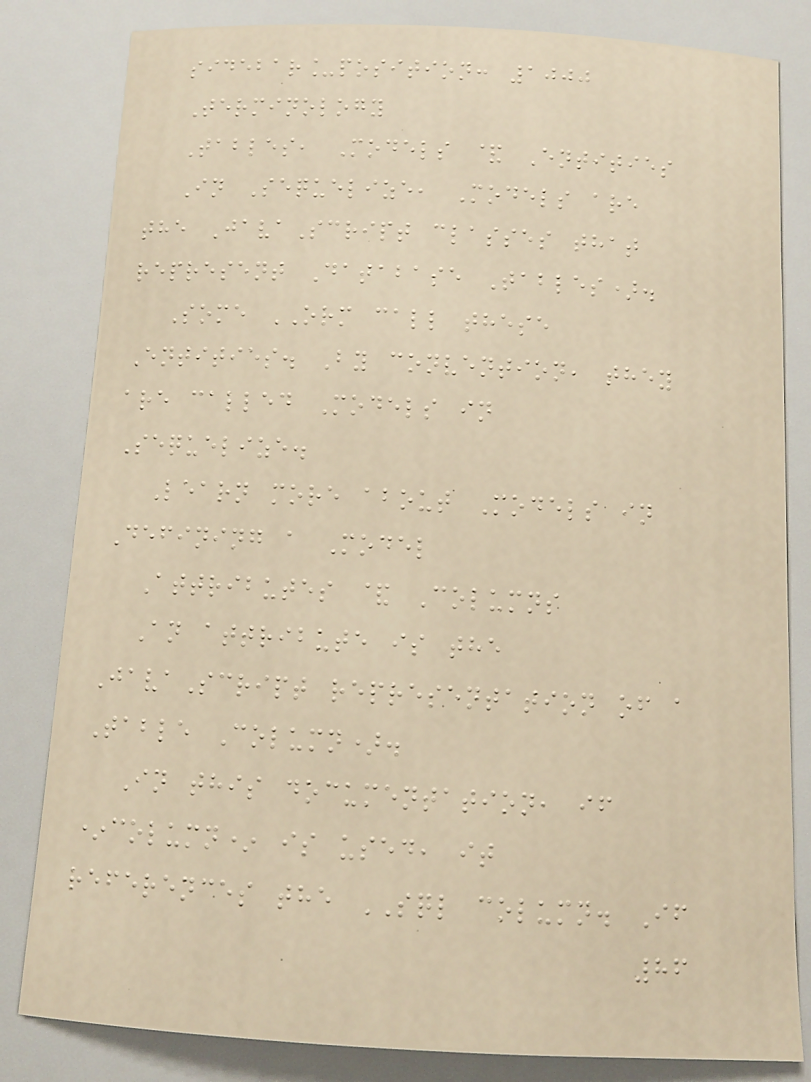sidebar_position: 1000
Terminology
Tables, Models & Entities
In Sequelize, Models are
the JavaScript classes that
represent Database Tables).
Some ORM call these
Entities. By convention, they
are called Models in
Sequelize.
Learn more about Models in
Defining a Model
Attributes & Columns
An attribute is the
JavaScript representation of a
Table Column).
In this documentation, if
*column* is used, it
references the SQL column. If
86
